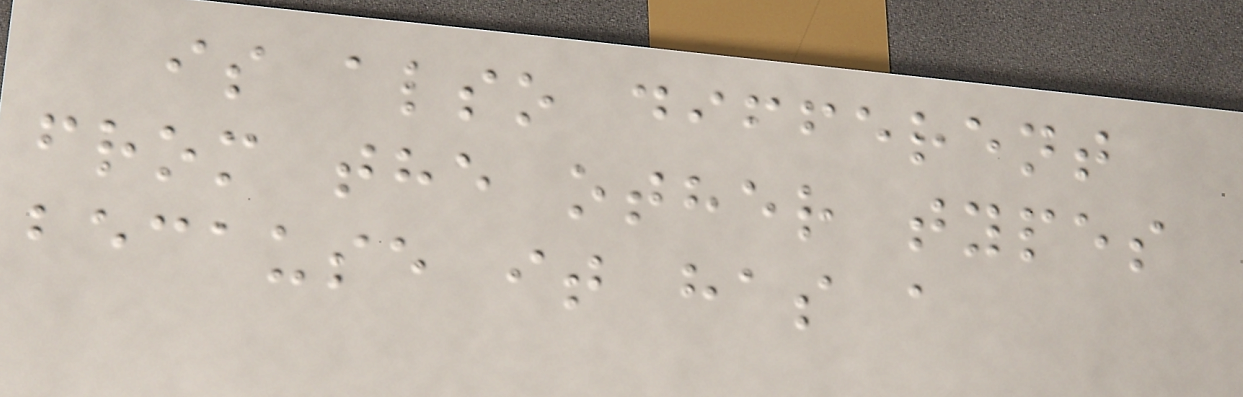is also different
from the other types
because it has a
